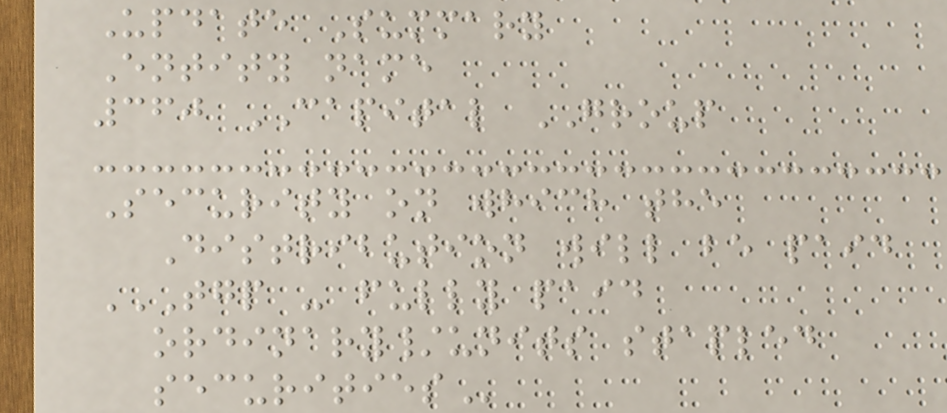Update Summary
Entity name
360 CAPITAL GROUP
Security on which the
Distribution will be paid
TGP - FULLY PAID
ORDINARY/UNITS STAPLED
SECURITIES
